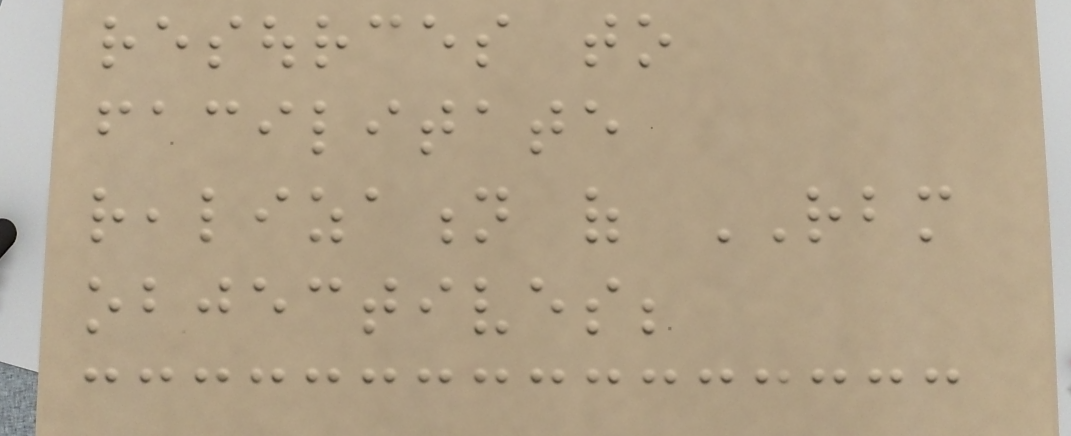resources to
facilitate
realization of RBM
objectives;
